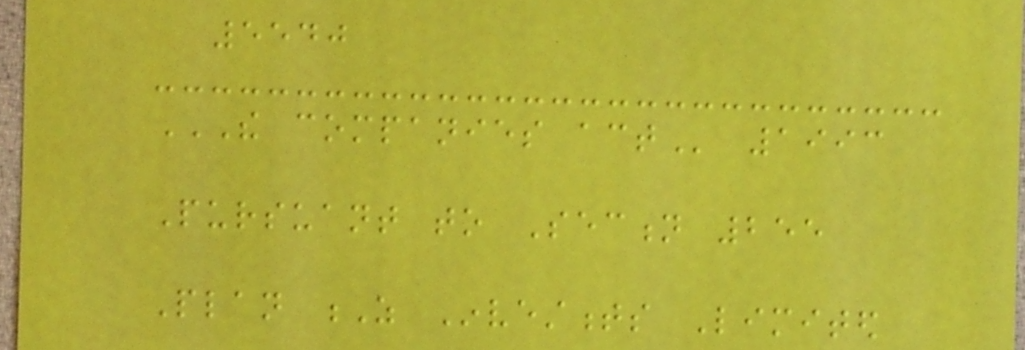5540
THE COMPANIES ACT 1993
Pursuant to Section 255
Plan Z Investments Limited
